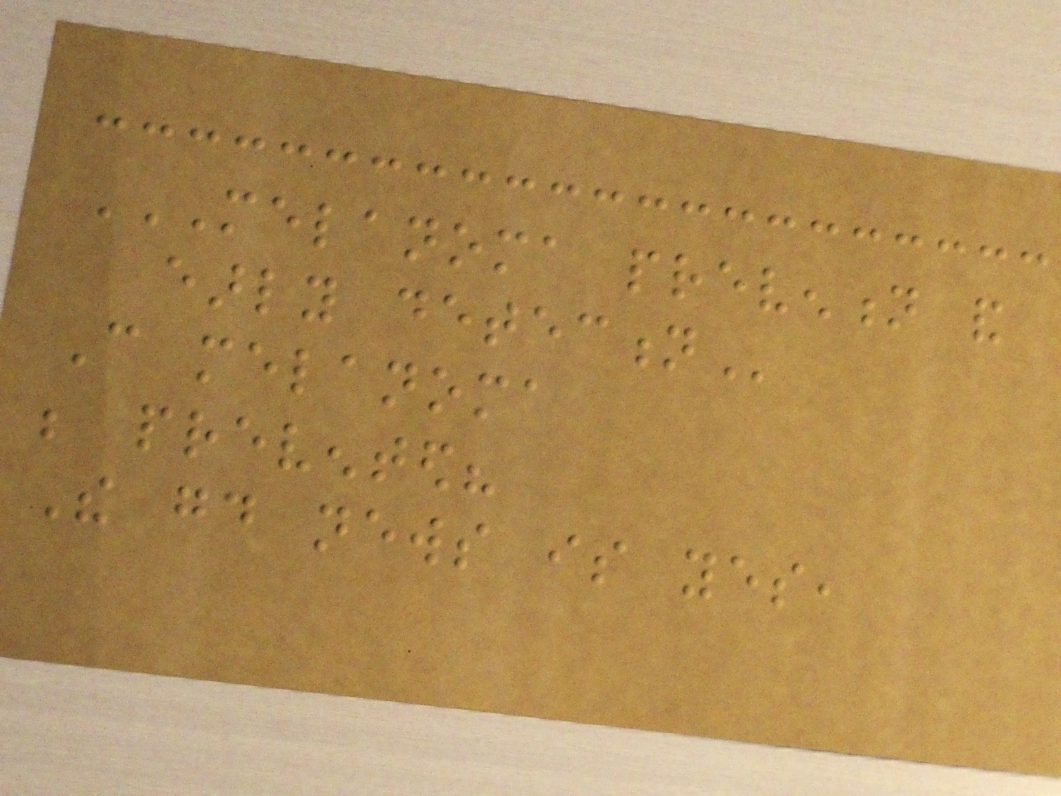MELANOMA PREVENTION AND
EARLY DETECTION
Can melanoma
be prevented?
The good news is yes,
